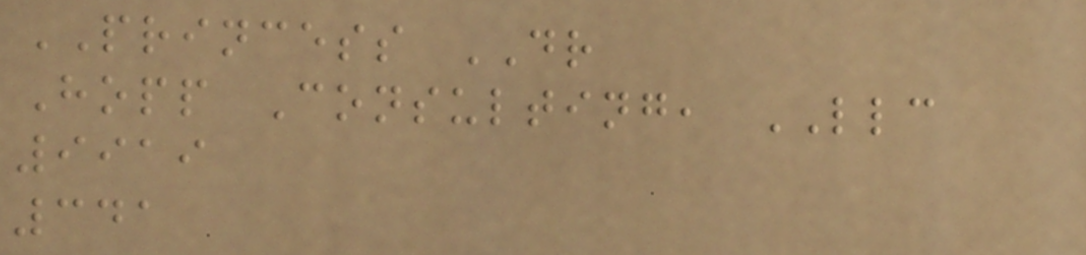PRINCESS DR
Hopp Consulting, LLC
9919
341
